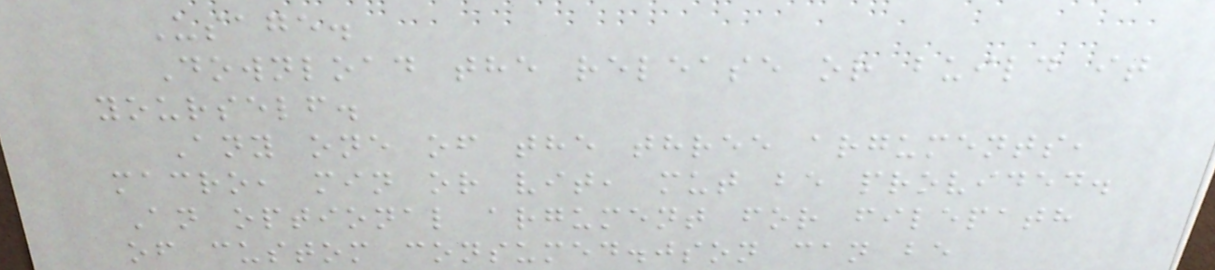Usage.
Download the release or build it
yourself.
Any one of the three arguments,
macro, min or vit, mut be provided.
An optional argument for filepath
of custom consumed.json can be
